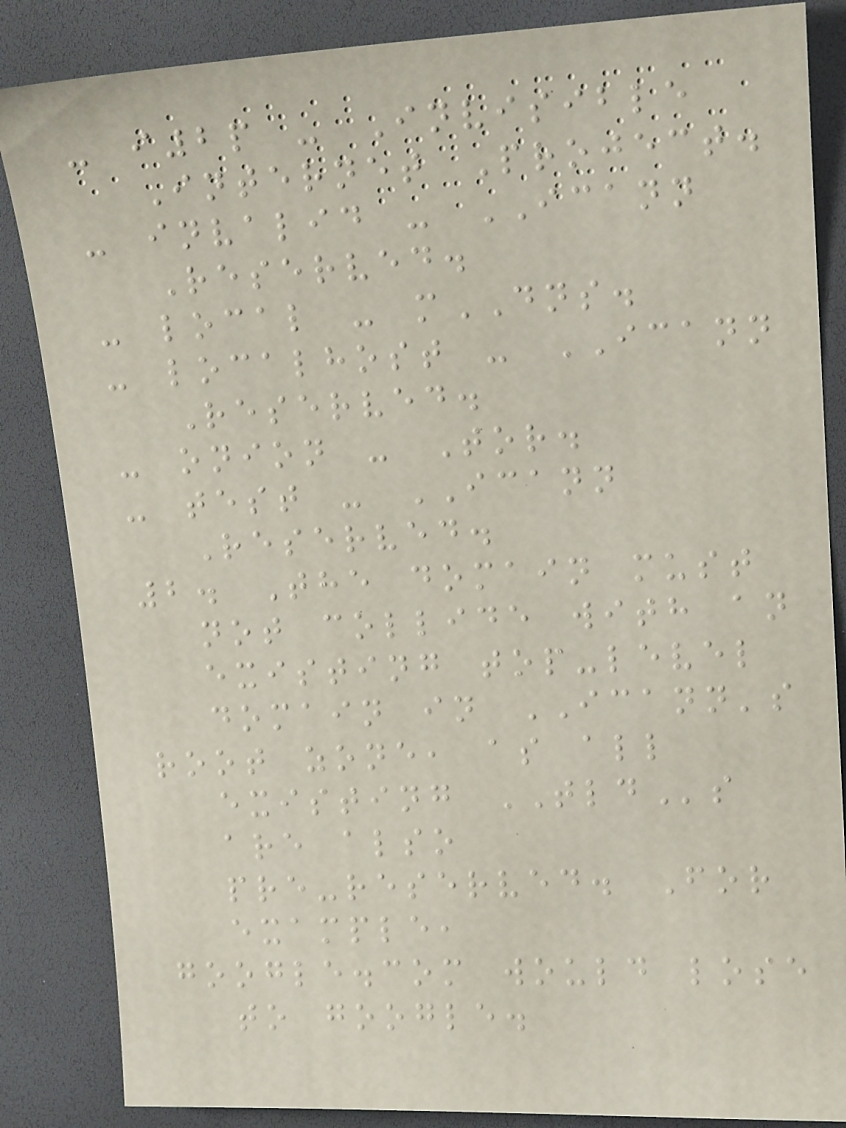- i2p - Invisible
Internet Project.
- invalid - ICANN
Reserved.
- local - mDNS.
- localhost - ICANN
Reserved.
- onion - Tor.
- test - ICANN
Reserved.
2. The domain must
not collide with an
existing top-level
domain in ICANN's
root zone, as all
existing TLDs
are also
pre-reserved. For
example,
google.com would lose
to google.
